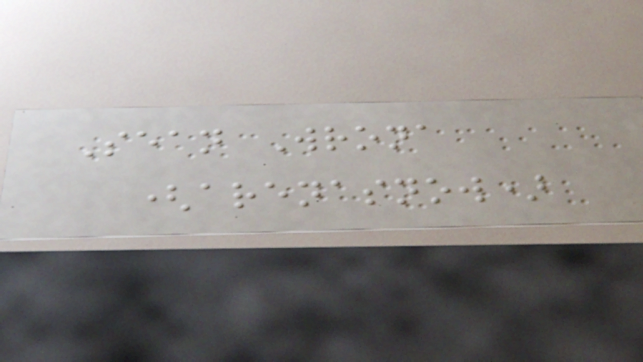Sean Wrona
(arenasnow)
